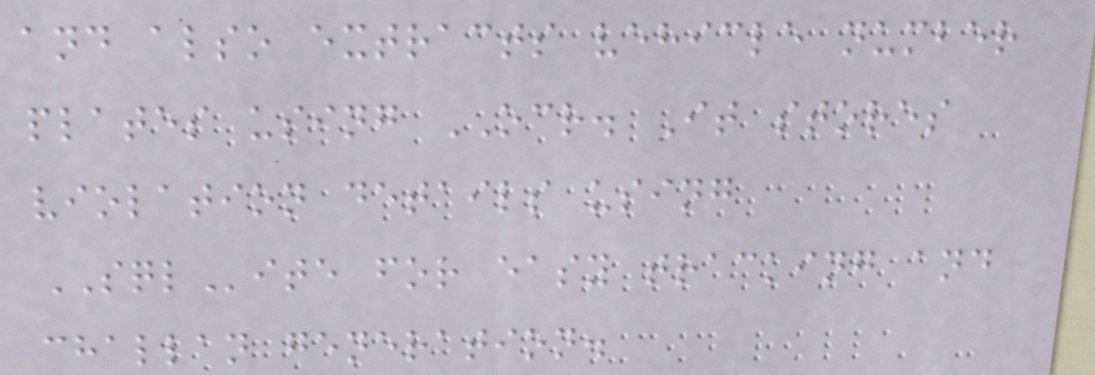and also extracts vehicle number
plates using OCR. It stores
violation details using
SQLite for easy tracking and
challan generation.
